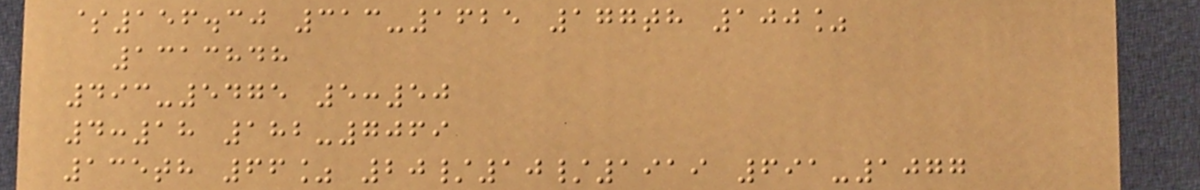$156.30 313-1625 177th 100%
1313848
493-5475 5:50
4:18 182-7069
135th 66% 20/10/1919 691-1077
